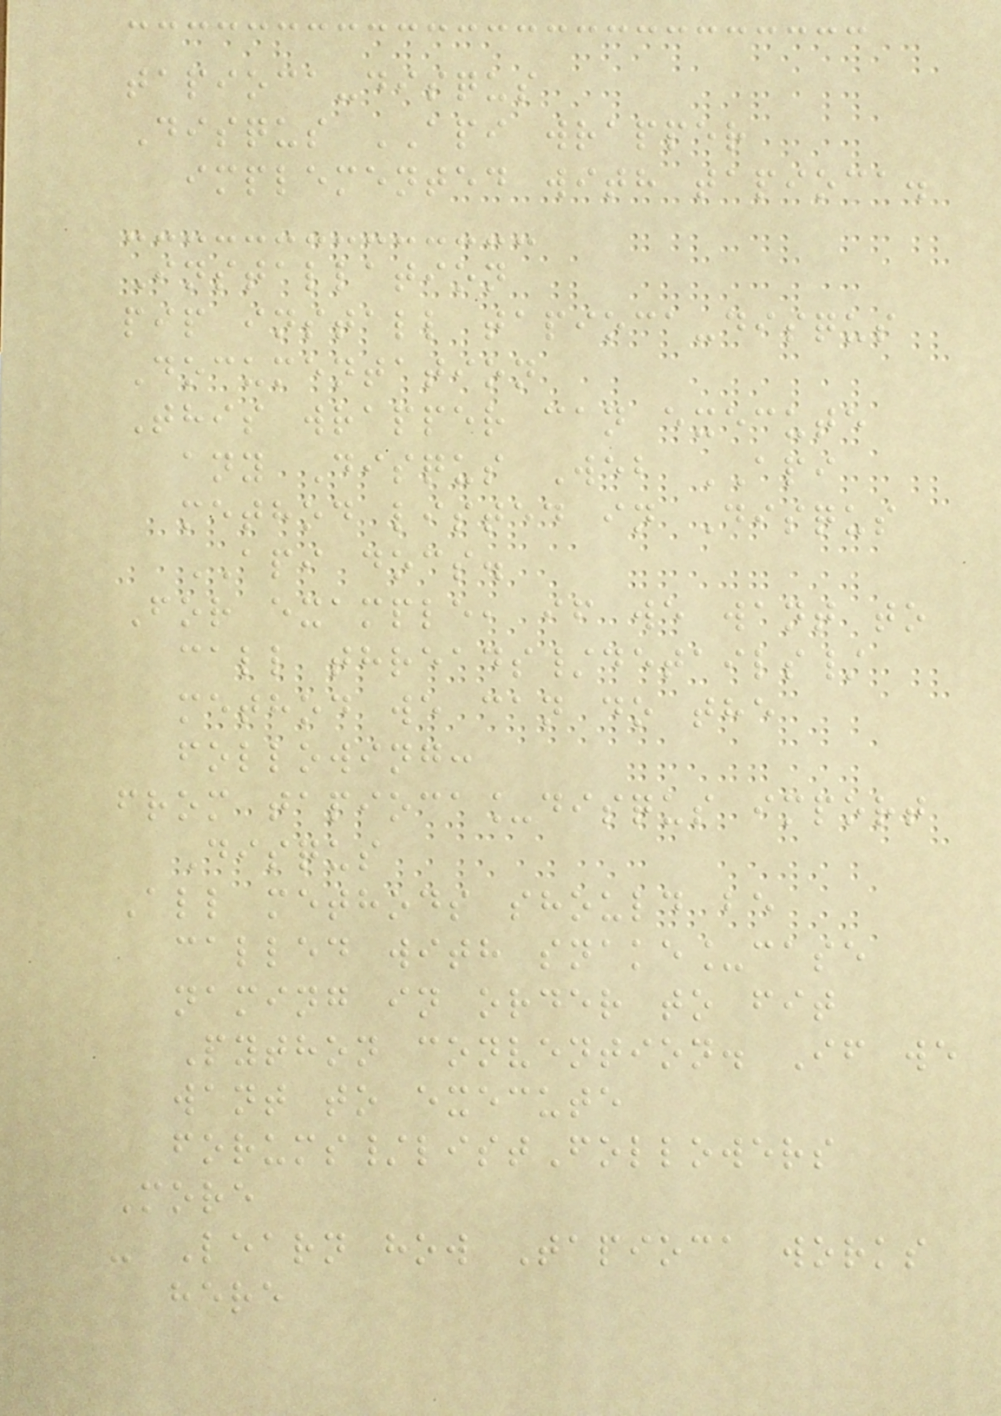tapioca-disqus
Disqus API wrapper
implemented with tapioca.
Installation
pip install tapioca-disqus
Documentation
This wrapper can execute
any Disqus Web API
method listed in Disqus
API docs.
For example, if we want to
call threads/details/
method we can do the
following:
from tapioca_disqus import
Disqus
All methods should be
called with snake_case
naming in order to fit
Python convention. If we
want to execute
forums/listFollowers
More
- Learn how Tapioca works
here
